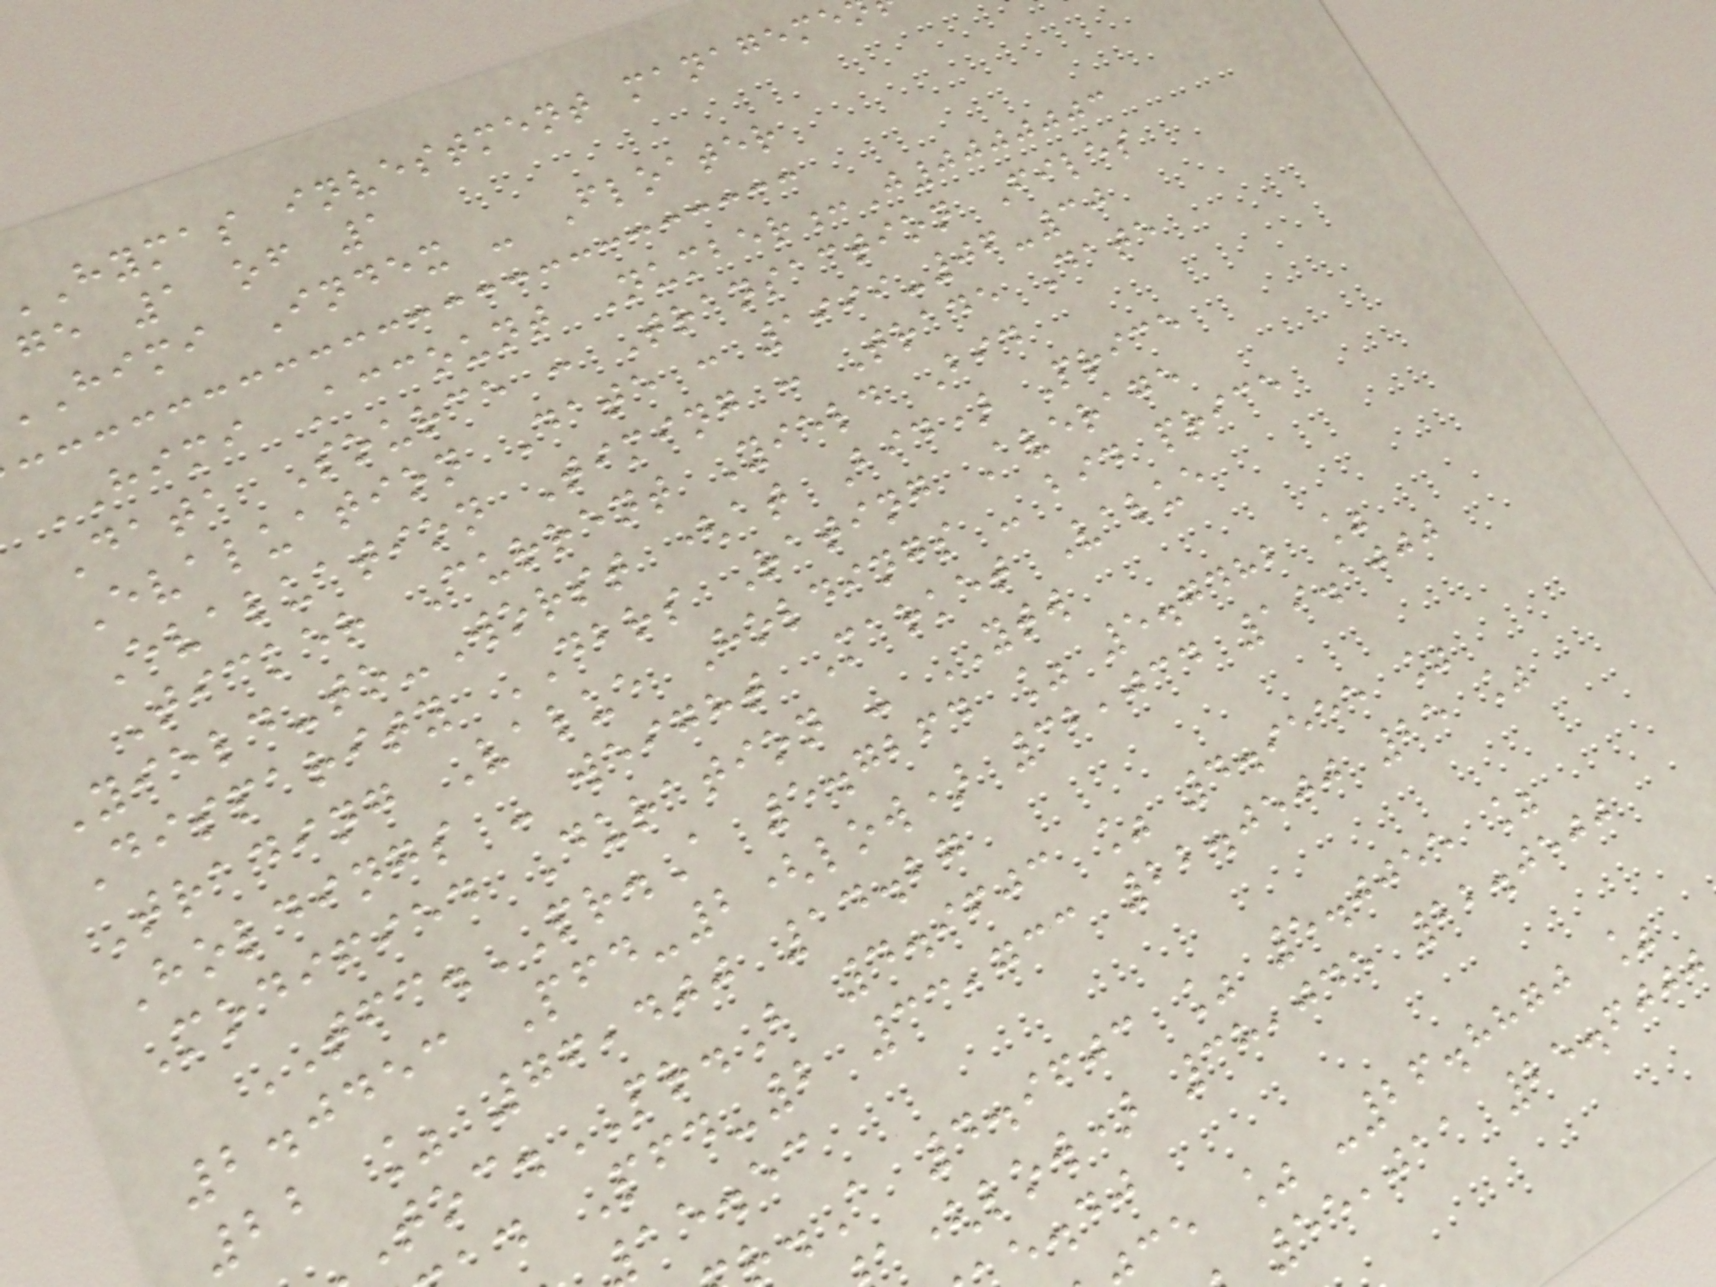hymas investment
ge 1 of 1
himi Index - Floater
HIMI Account Number:J0000003
Data Source : Transaction Files
Evaluation Date : 1999-06-30
Evaluation Timing : Trade Date
Ticker Current Yield Bid
Yield-to-Worst (at Bid) Price
Disparity DBRS Rating Average
Trading Value Holdings - bid price
Holdings - weight Market Value
Modified Duration - YTW
TFC.PR.A 5.7264 % 5.7482 %
2.0453 Pfd-2(low) 32,034 19.1000
22 % 76,400 14.27
.PR.B 4.9603 % 4.9555 %
d Pfd-2 33,733 22.0500 25 %
ae.ec
.A 4.9603 % 5.0055 %
a(low) 38,045 22.0500
ce % -26.8870 %
55,011 25.6000
